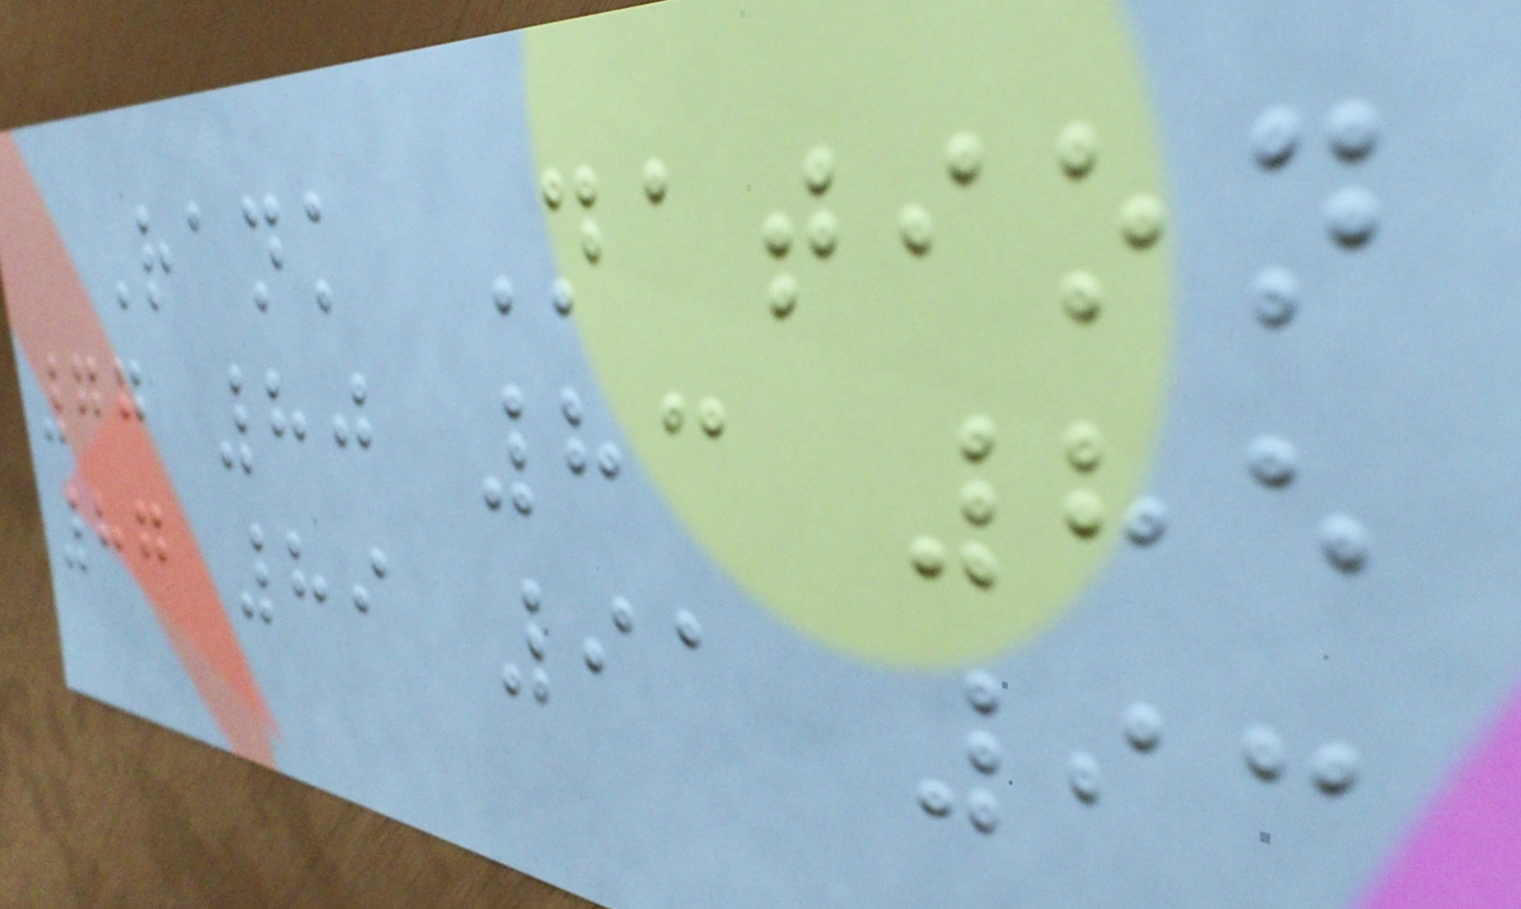Rank Nation
77 80 83 85
87 89 91 93
